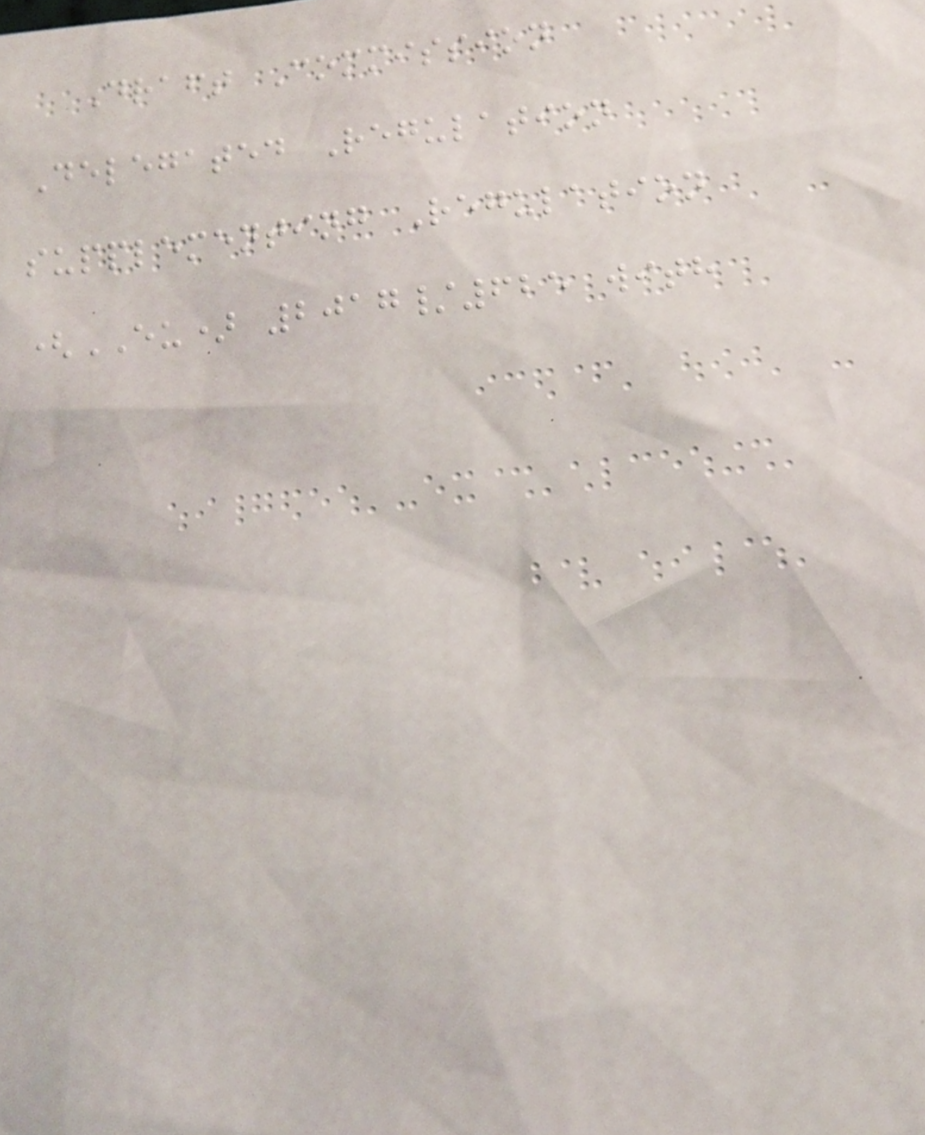Draft Commission
Delegated Regulation
supplementing Regulation
(EU) 2017/625 with
